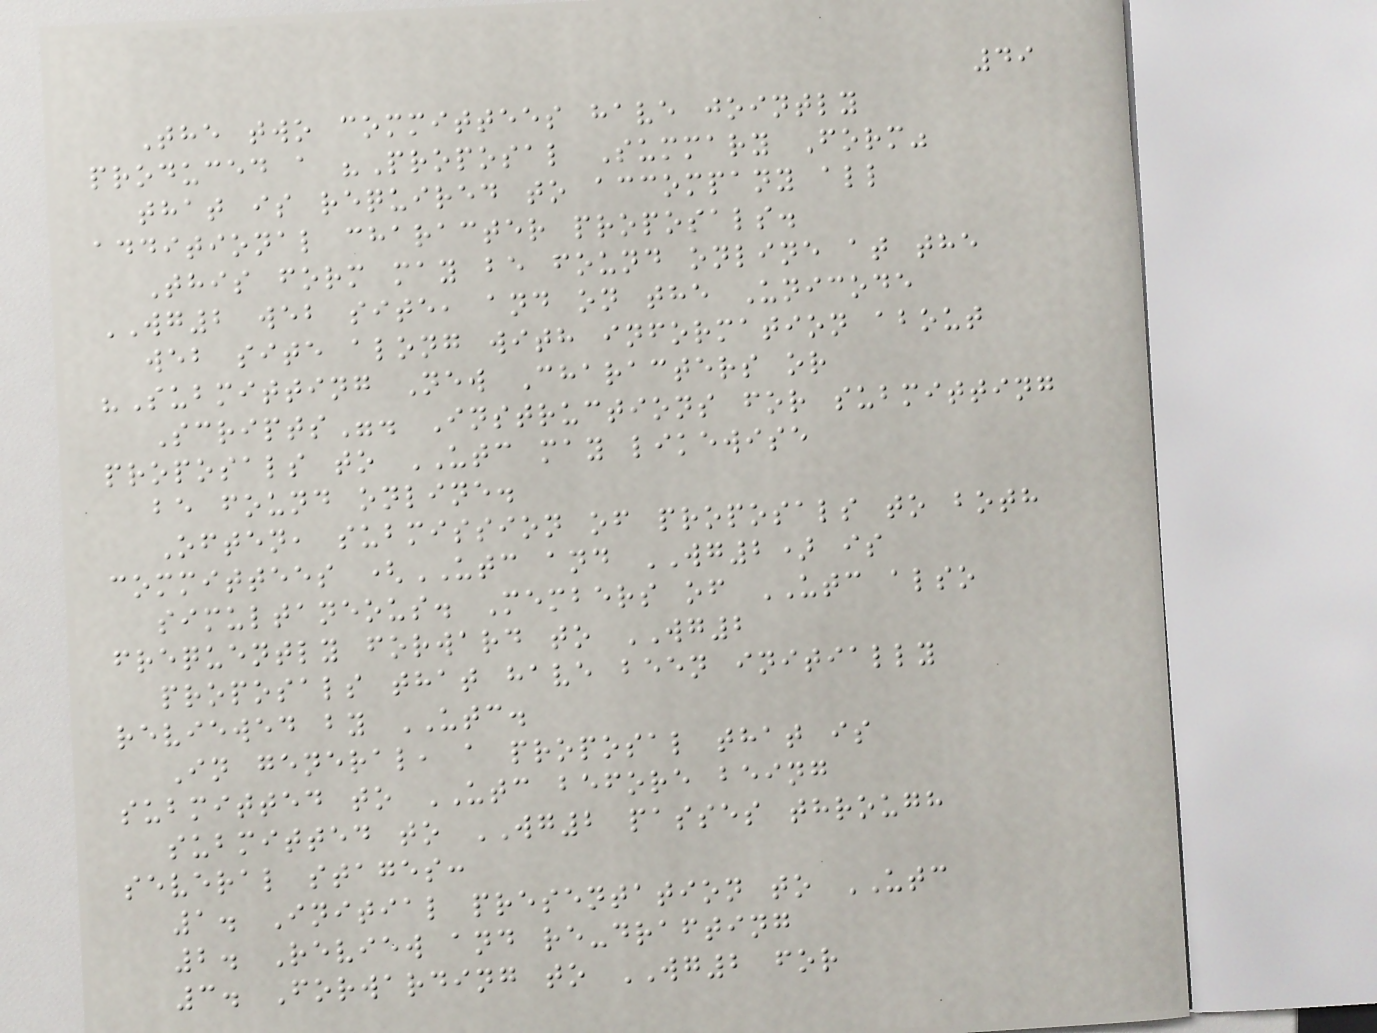49
The two committees have jointly
produced a "Proposal Summary Form"
that is required to accompany all
additional character proposals.
This form may be found online at the
WG2 web site, and on the Unicode
web site along with information about
"Submitting New Characters or
Scripts". Instructions for submitting
proposals to UTC may likewise
be found online.
Often, submission of proposals to both
committees (UTC and WG2) is
simultaneous. Members of UTC also
frequently forward to WG2
proposals that have been initially
reviewed by UTC.
In general, a proposal that is
submitted to UTC before being
submitted to WG2 passes through
several stages:
1. Initial presentation to UTC
2. Review and re-drafting
3. Forwarding to WG2 for
